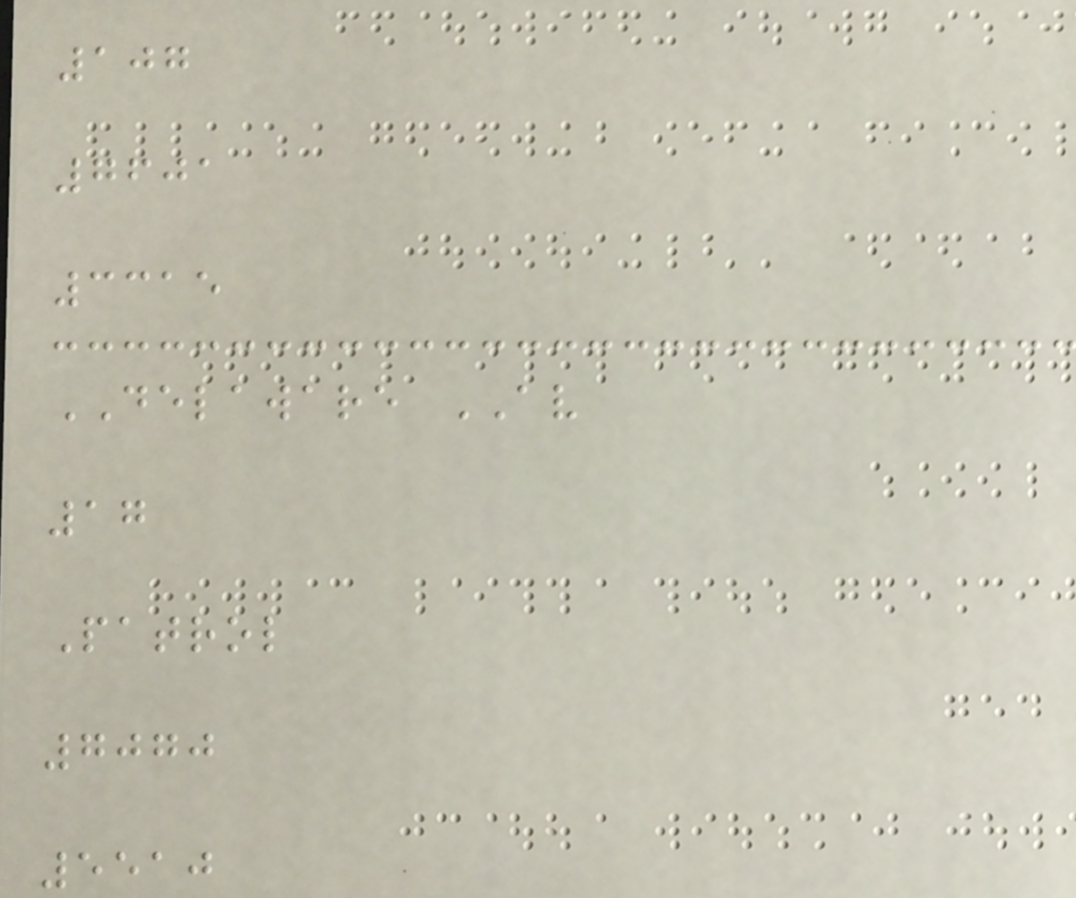107
7601
3315
DELAWARE AV
17
Patrol
7070
5510
